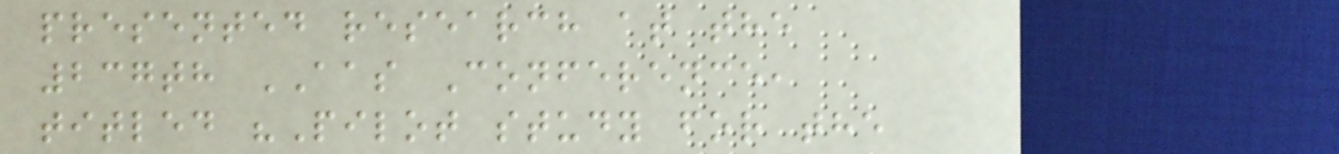presented research at the
237th AAS Conference,
titled "Pilot study for the
